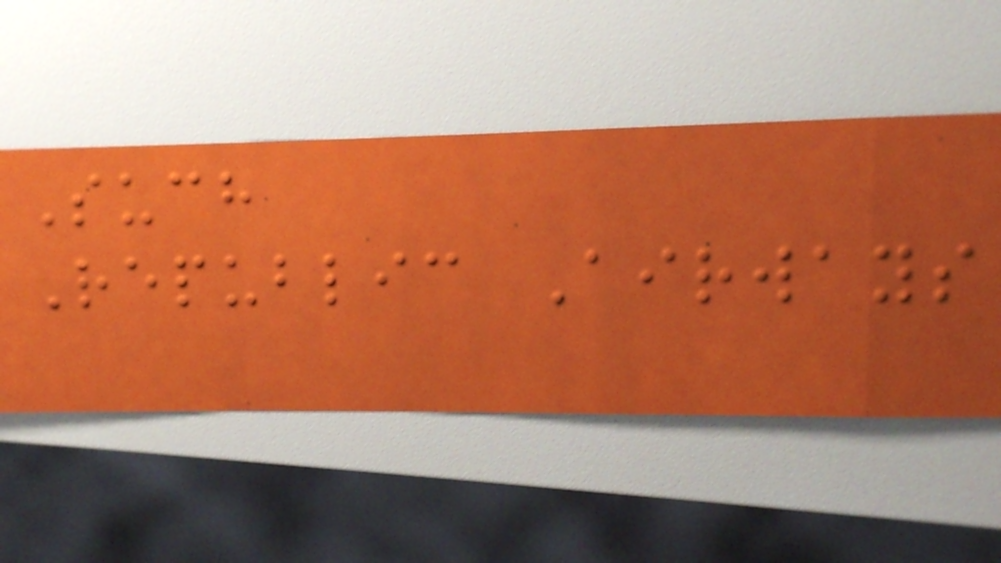Such
Republic Airways
